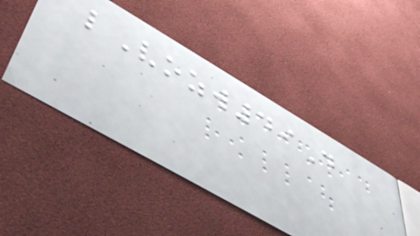lVozw49D
